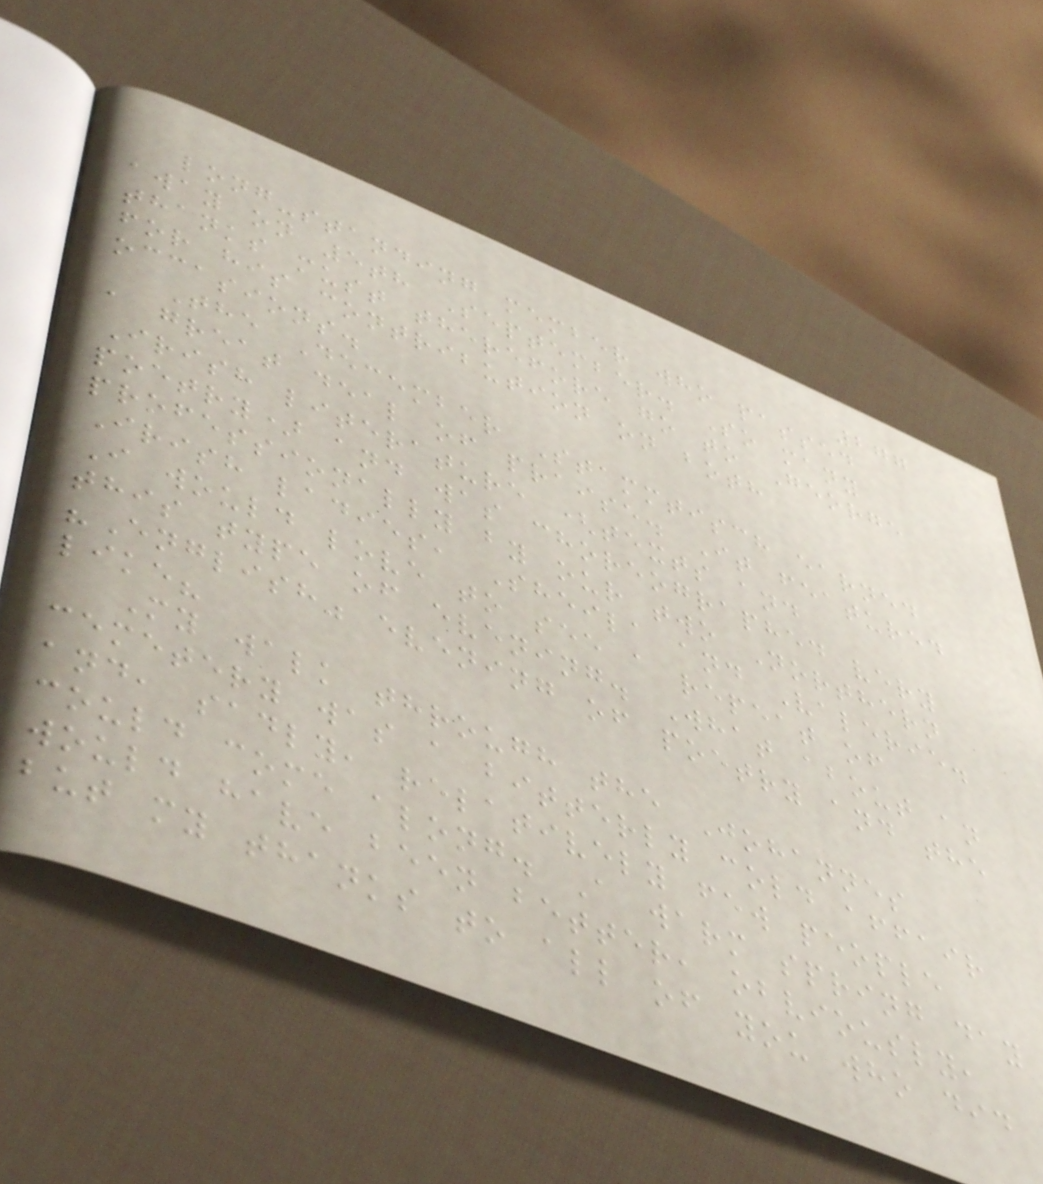277
long-standing member who passed
away on 5th September. So many
thanks must therefore go to George
for his contribution on both
occasions.
The December Stammtisch earned
a great deal of praise. It featured
Irish literature (texts and
poetry) and was choreographed very
professionally by our two Northern
Irish ladies, Sheila and Valerie.
I would love to see a repeat of
this type of evening. What about an
"English" evening of poetry and the
like?
My walk through the Johannes
cemetery was a bitterly cold affair
and, sadly, relatively few people
could come along. A warm spring day
would have been better, obviously,
but my thanks to all of you who did
